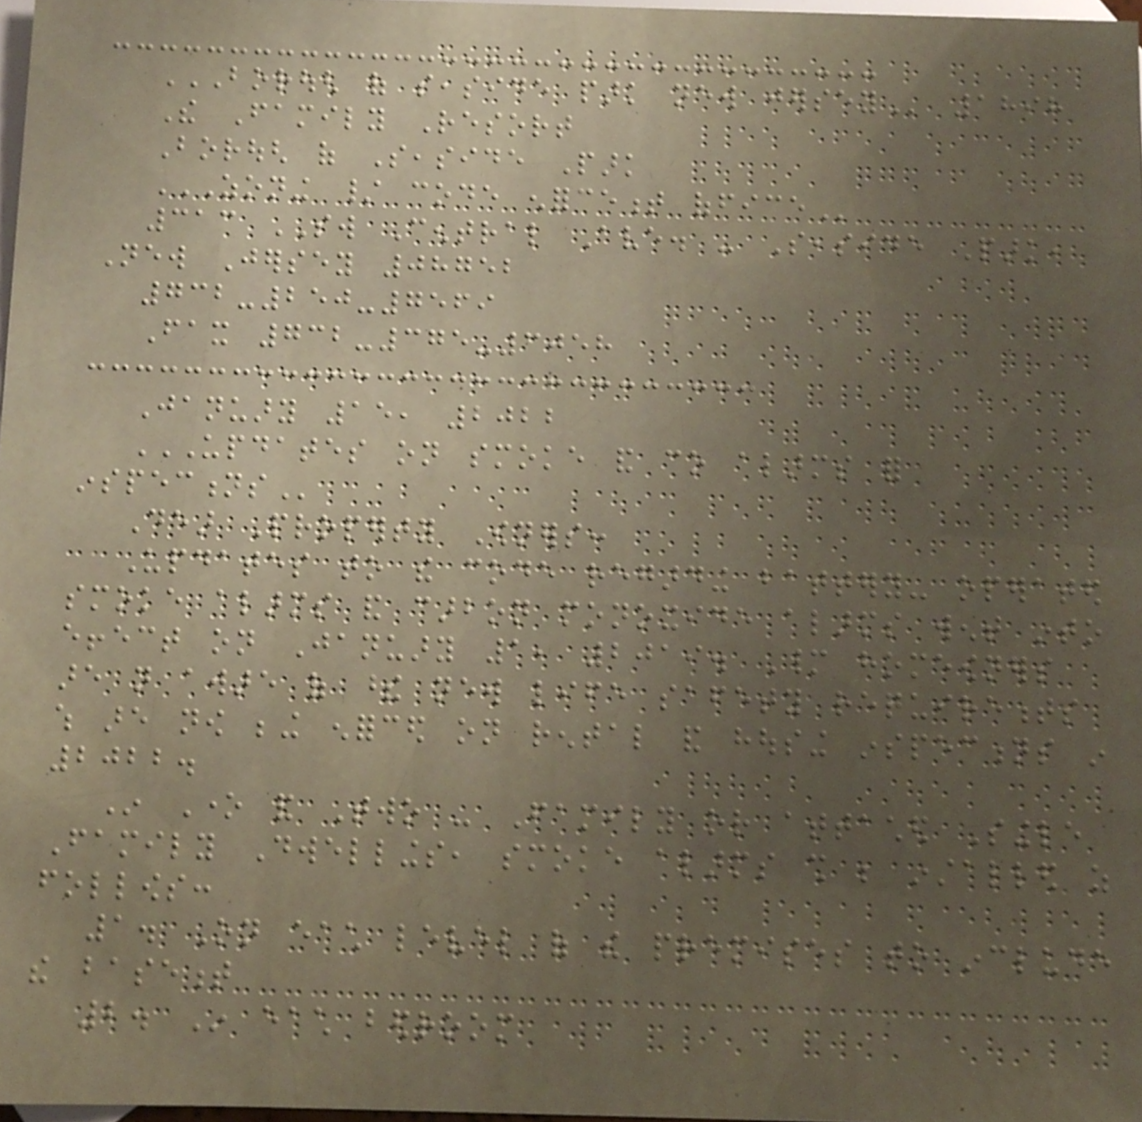BOROUGH OF SEASIDE PARK NEW JERSEY 1898
The Family Resort
Borough of Seaside Park
ZONING / CODE ENFORCEMENT OFFICE
313 SW Central Ave. - Seaside Park,
New Jersey 08752
732-250-7569
Fax 732-375-3058
January 15, 2022
UPDATES ON SMOKE AND CO ALARMS FOR
INSPECTIONS
Dear Property Owners:
Updates to the code regarding battery- operated
smoke alarms and carbon monoxide alarms went into
effect on January 1, 2019. Many homeowners
are not aware of these new life safety requirements
which are now being enforced on rental and housing inspections in
2022.
In One and Two - Family or attached Single
Family Dwellings, smoke alarms shall be installed as
follows:
1. On each level of the premises to include
the basement
2. In each bedroom
